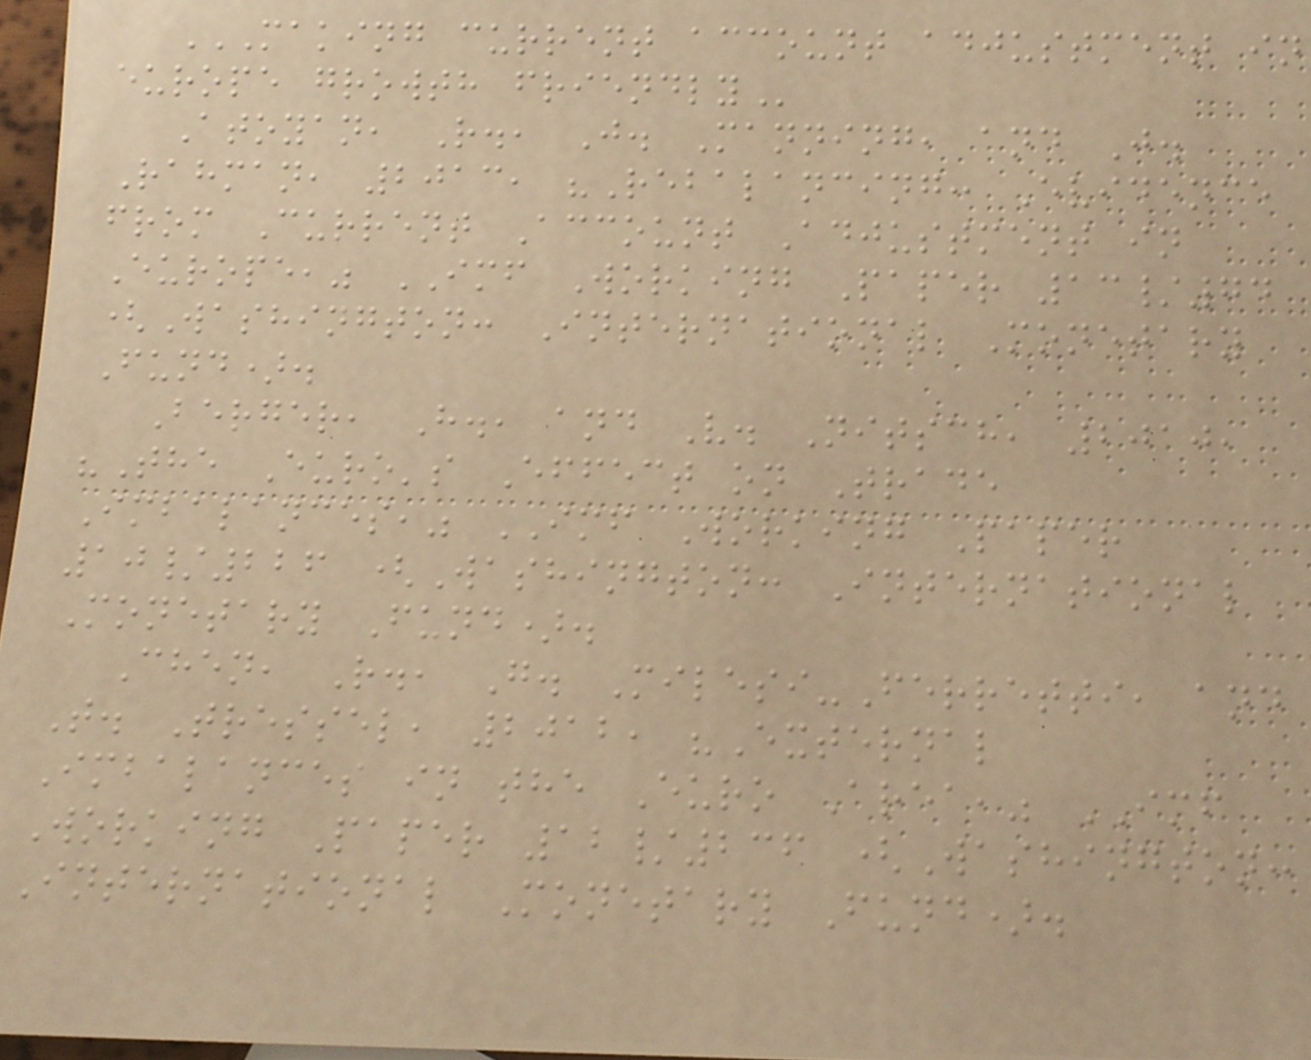MAKING CURRENT ACCOUNT ADJUSTMENT IN
EUROPE GROWTH FRIENDLY
Atoyan, R., J. Manning, and J.
Rahman, 2013, "Rebalancing: Evidence
from Current Account Adjustment in
Europe," IMF Working Paper 13/74
(Washington: International Monetary
Fund).
Berger, H., and V. Nitsch, 2010,
"The Euro's Effect on Trade
Imbalances," IMF Working Paper
10/226 (Washington: International
Monetary Fund).
Chen, R., G. Milesi-Ferretti, and
T. Tressel, 2012, "External
Imbalances in the Euro Area," IMF
Working Paper 12/236 (Washington:
International Monetary Fund).
